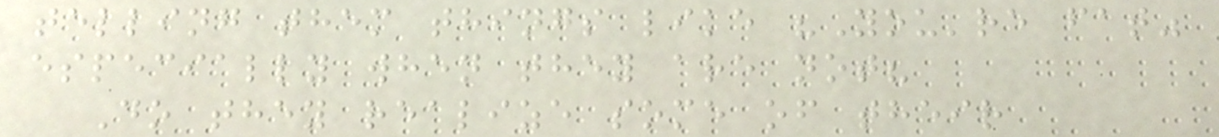telling them things like "You're fat"
especially when they are not?
Do they realize some of their
